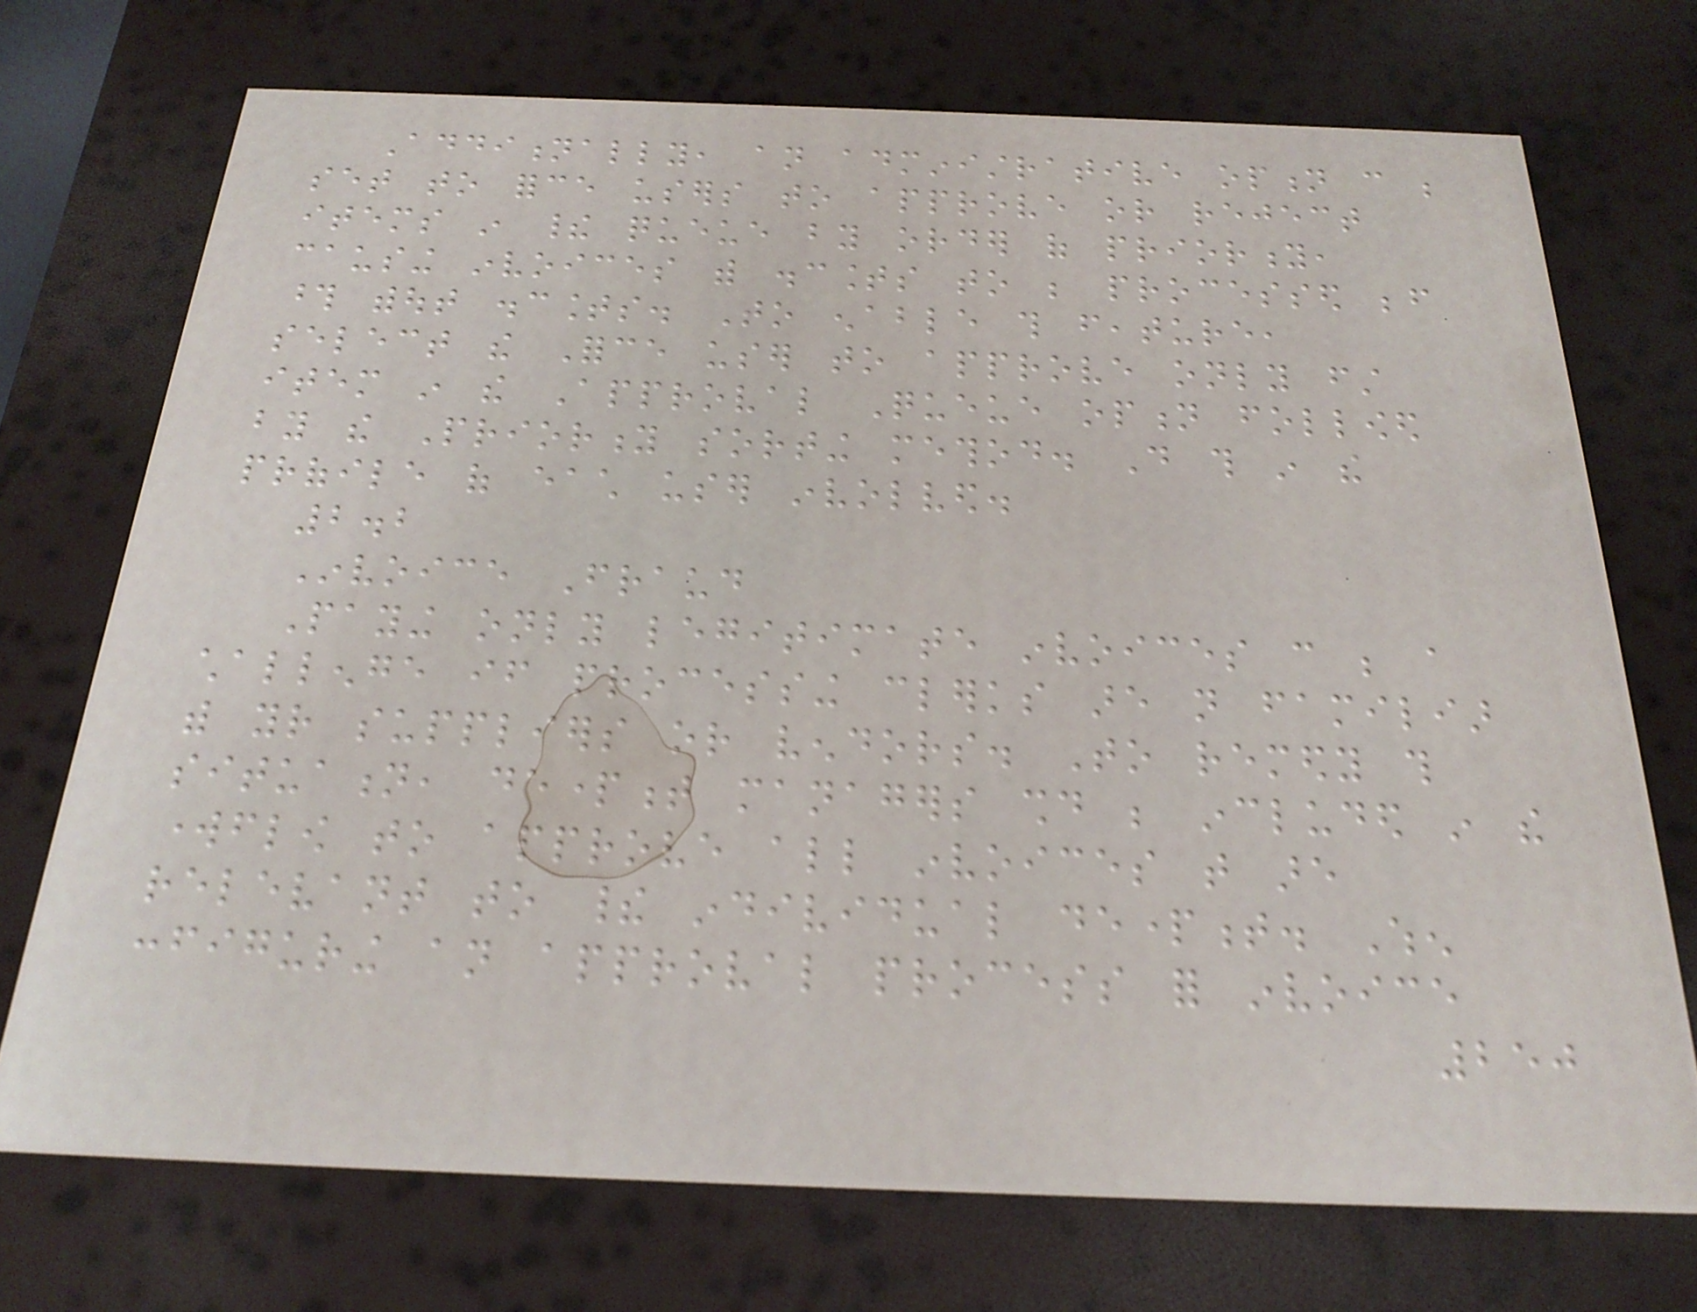Additionally, an administrative option can be
set to force users to approve or reject
items in their queue by order of priority,
causing invoices with discounts to be processed before
those without discounts. To enable this feature,
select the Force user to approve only first
item in the Approval Queue option followed
by the Priority sorting method. Do this in the
profile of each user involved.
2.2
Invoice Fraud
Paying only legitimate invoices can be a
challenge if processing clerks are not familiar
with your suppliers or vendors. To remedy this
situation, department managers should be included in the
workflow to approve all invoices that are
relevant to their individual department. When
configuring an approval process for invoice
250
